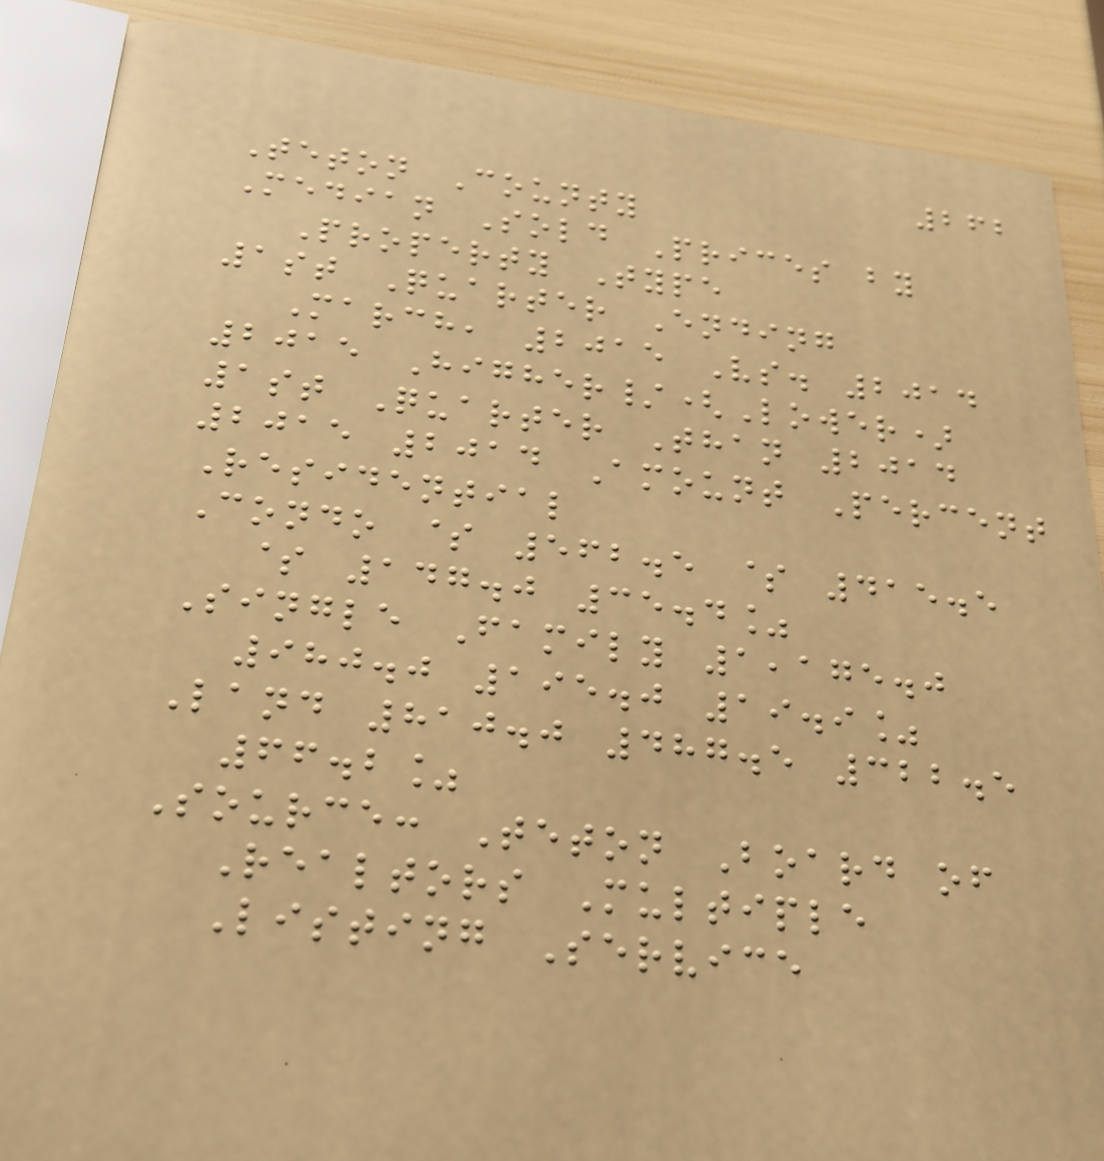262
Teton County
Median Sold Prices by
Property Type
1st Quarter Ending
March, 2015 Vs. 2014
2015 Higher/(Lower)
1st Quarter Than 2014
2015 2014 Amount Percent
Residential
Condo $ 562.5 $ 415.5
$ 147.0 35.4%
Single Family 1,175.0
980.0 195.0 19.9%
Land 810.0 487.5 322.5
66.2%
Source: Teton Board of
Realtors Multiple
Listing Service
